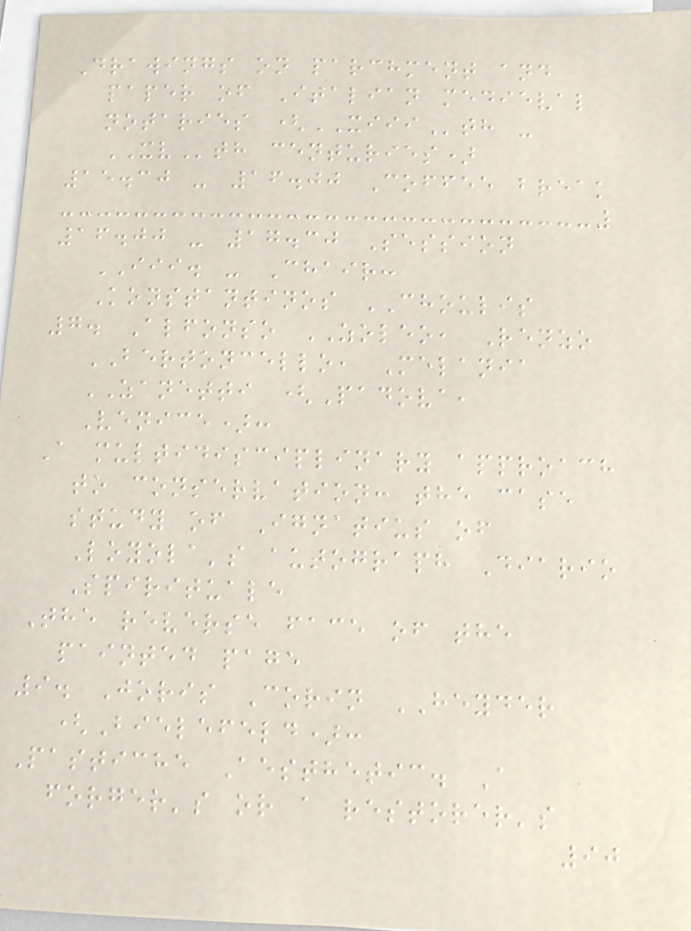Drawings on parchment and
paper of Italian medieval
notaries (XIIIth -
XVth centuries)
15.30 - 16.00 Coffee break
16.00 - 17.30 Session
III. - Chair:
Konstantinos CHOULIS
7. Alfonso ZOLEO, Renzo
BERTONCELLO, Melania
ZANETTI (Padova,
Venice):
A multidisciplinary approach
to conservation: the case
study of Ignatius of
Loyola's autograph Diario
Spirituale
The reverse face of the
painted page
9. Joris Corin HEYDER
(Bielefeld):
Pastiche Aesthetic. A
forger's or a restorer's
90
